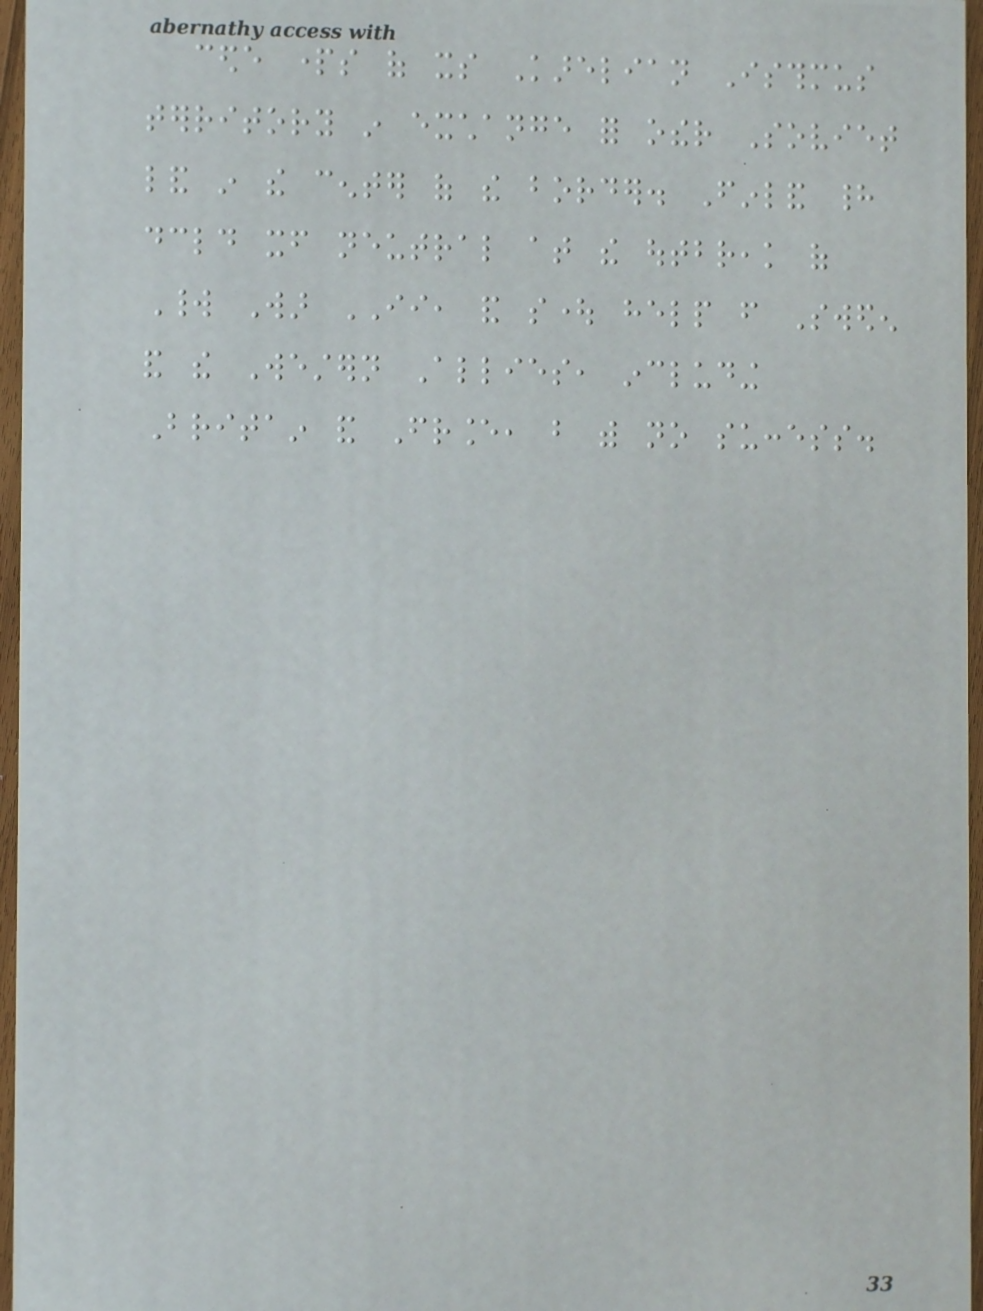cede parts of its Karelian Isthmus
territory in exchange for other Soviet
land in the center of the border. Finland had
declared itself neutral at the outbreak of
World War II, and sought help from Sweden
and the Western Allies, including
Britain and France, but with no success.
